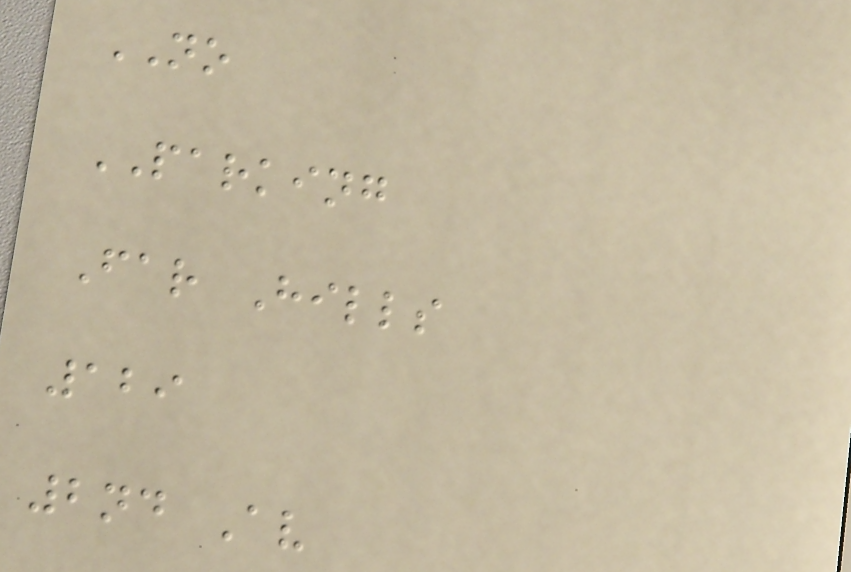NO
PARKING
Far Hills
129
2nd Av
